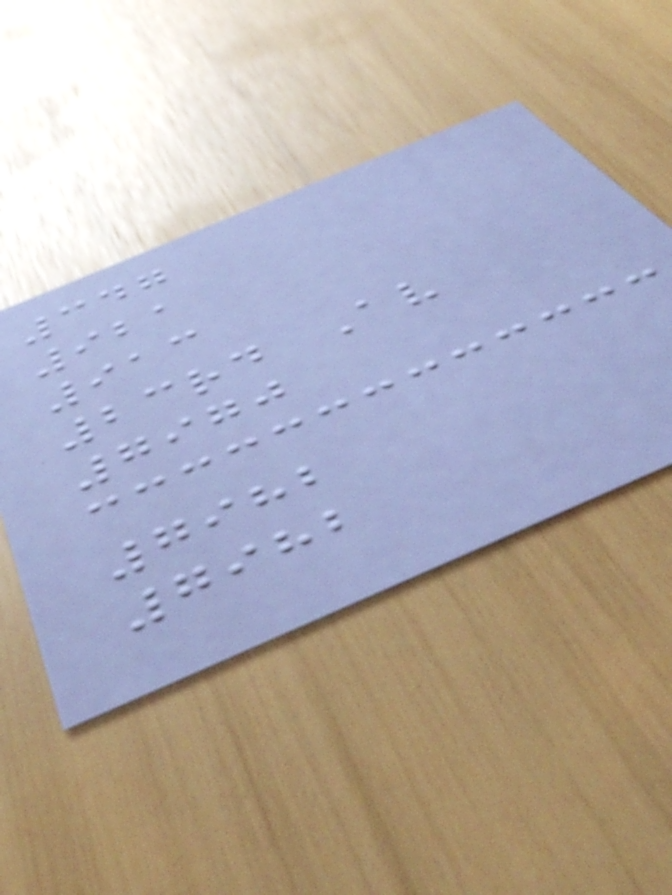347
921
913
23rd Av
7970
7982
7982
